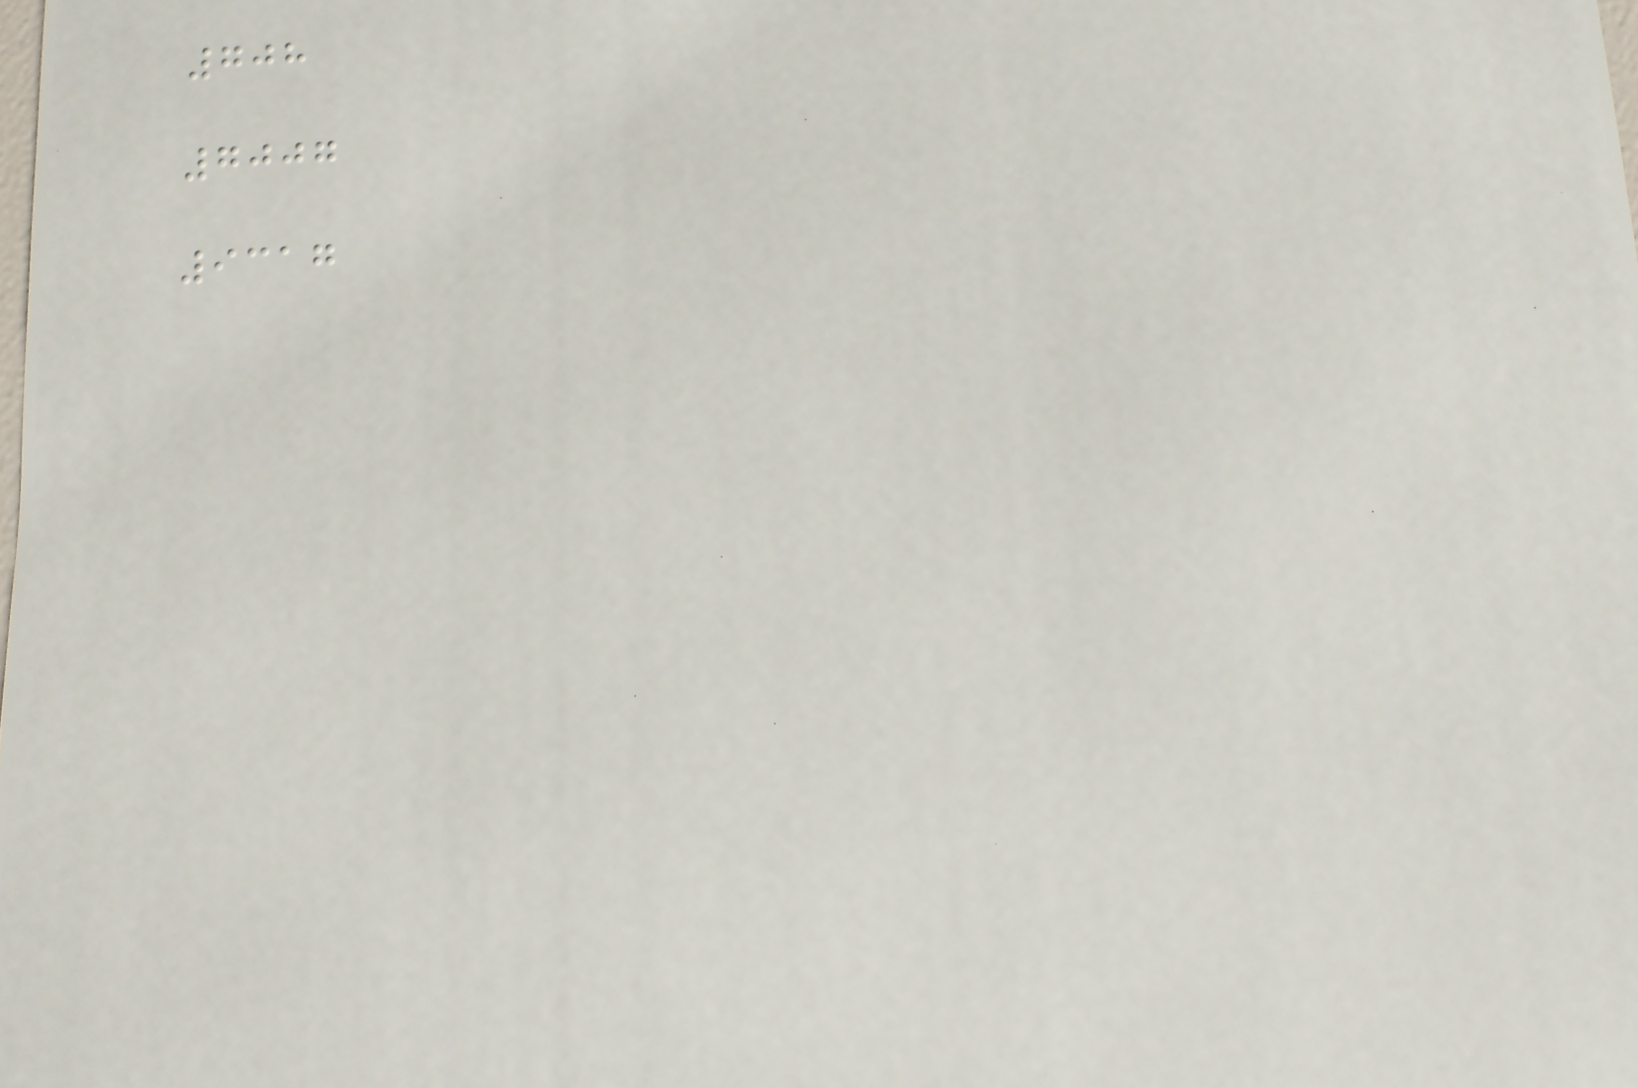708
7007
9317
